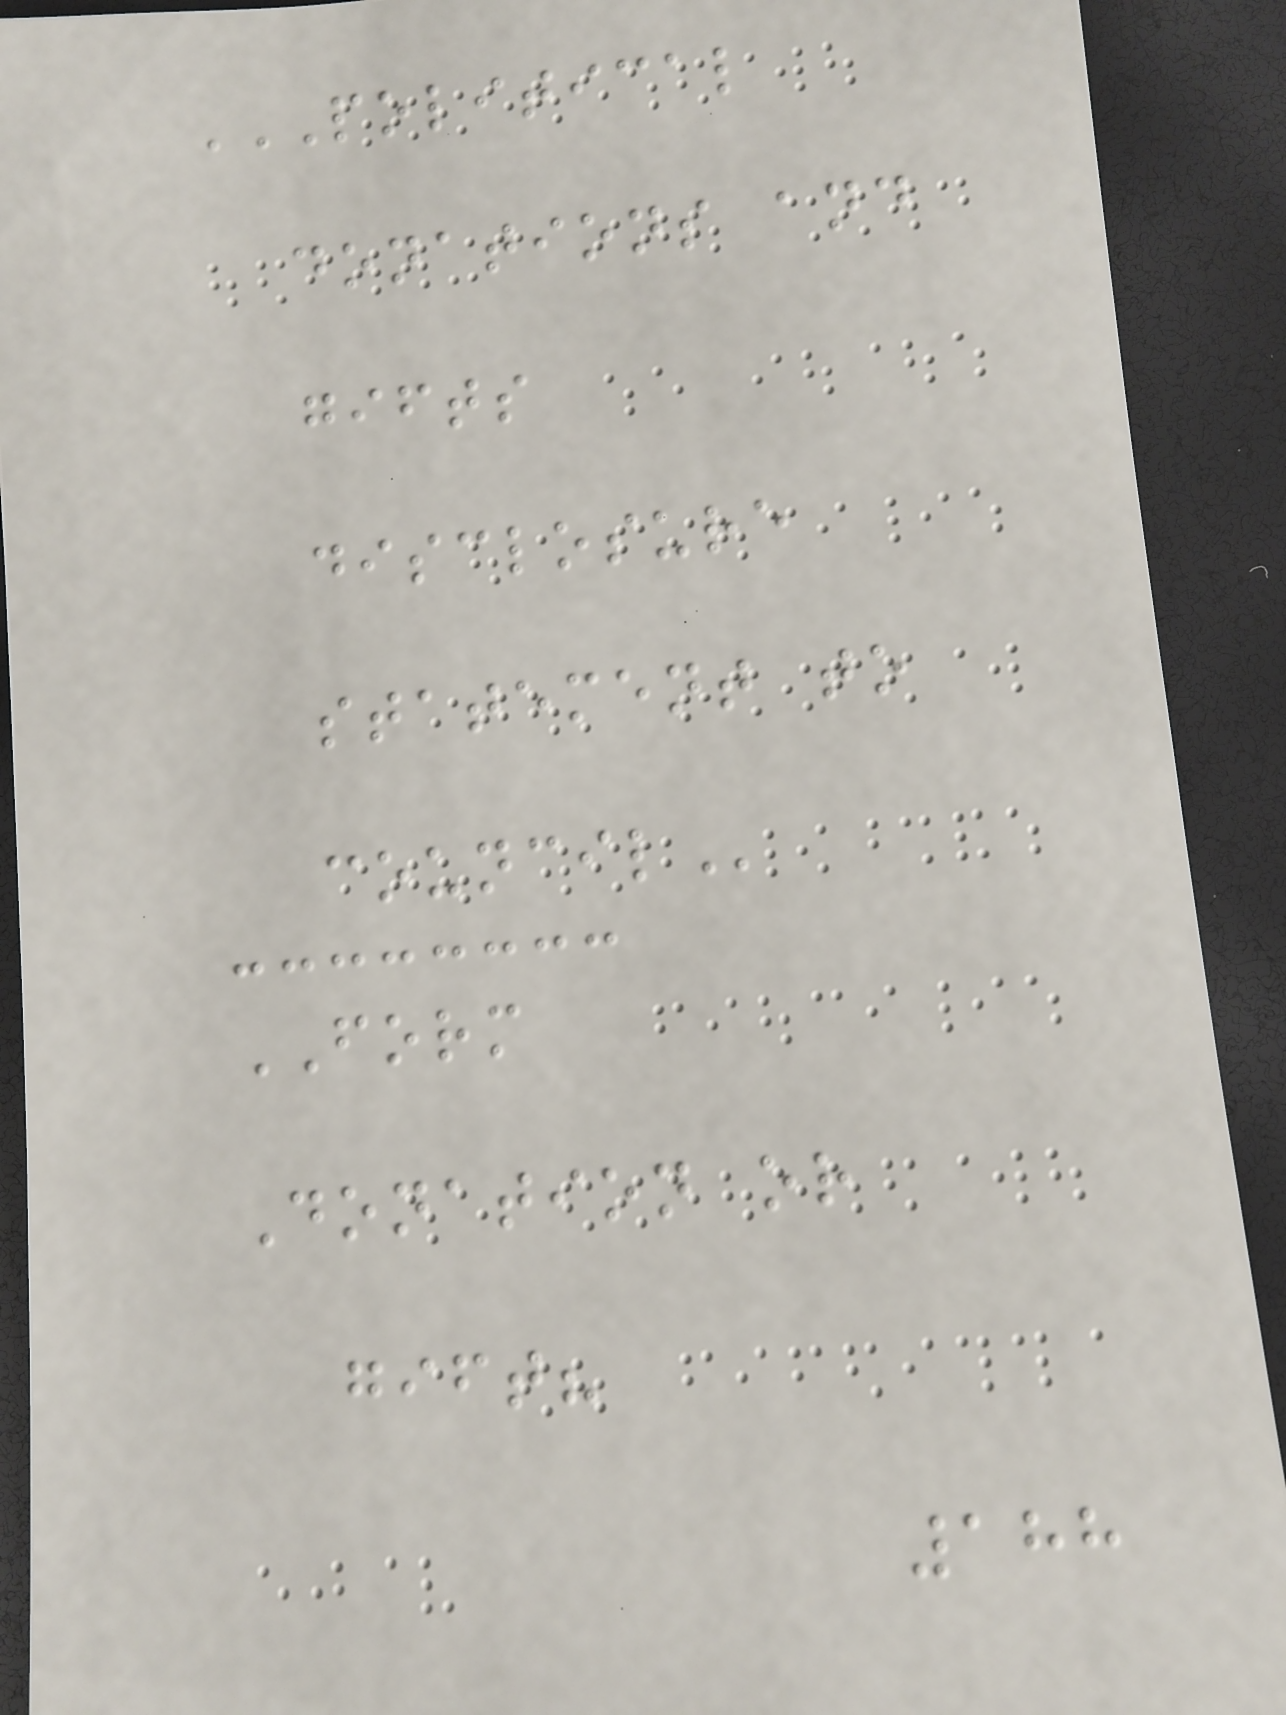POLITICAL
DONATIONS AND
GIFTS
DISCLOSURE
STATEMENT TO
COUNCIL
FORM
Donation or
gift?
188
